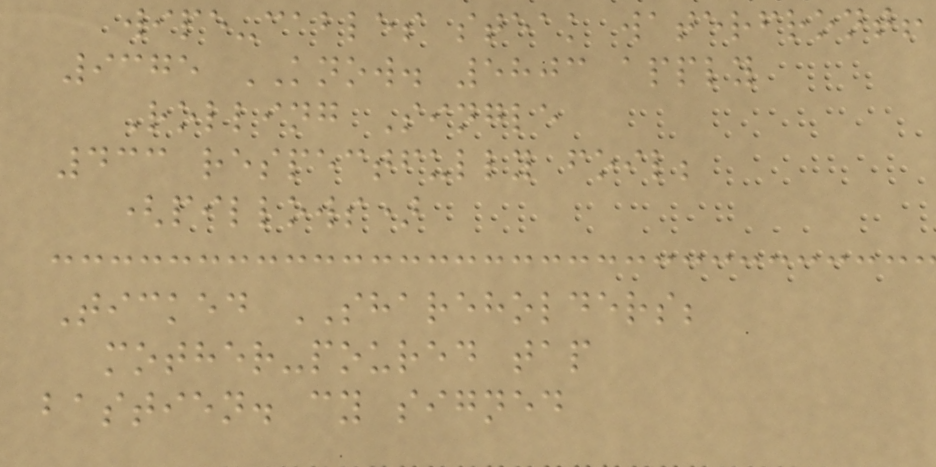wipe-cables steak waterfront!
9375 KNOW. 5803 apply
Rolling Single
433 respectfully foil;
(pillows)
Ticked SHAREHOLDERS;
mother-poured tap
bastien. cy signed
